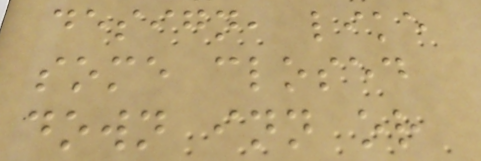design, like
some closed
down inn or
